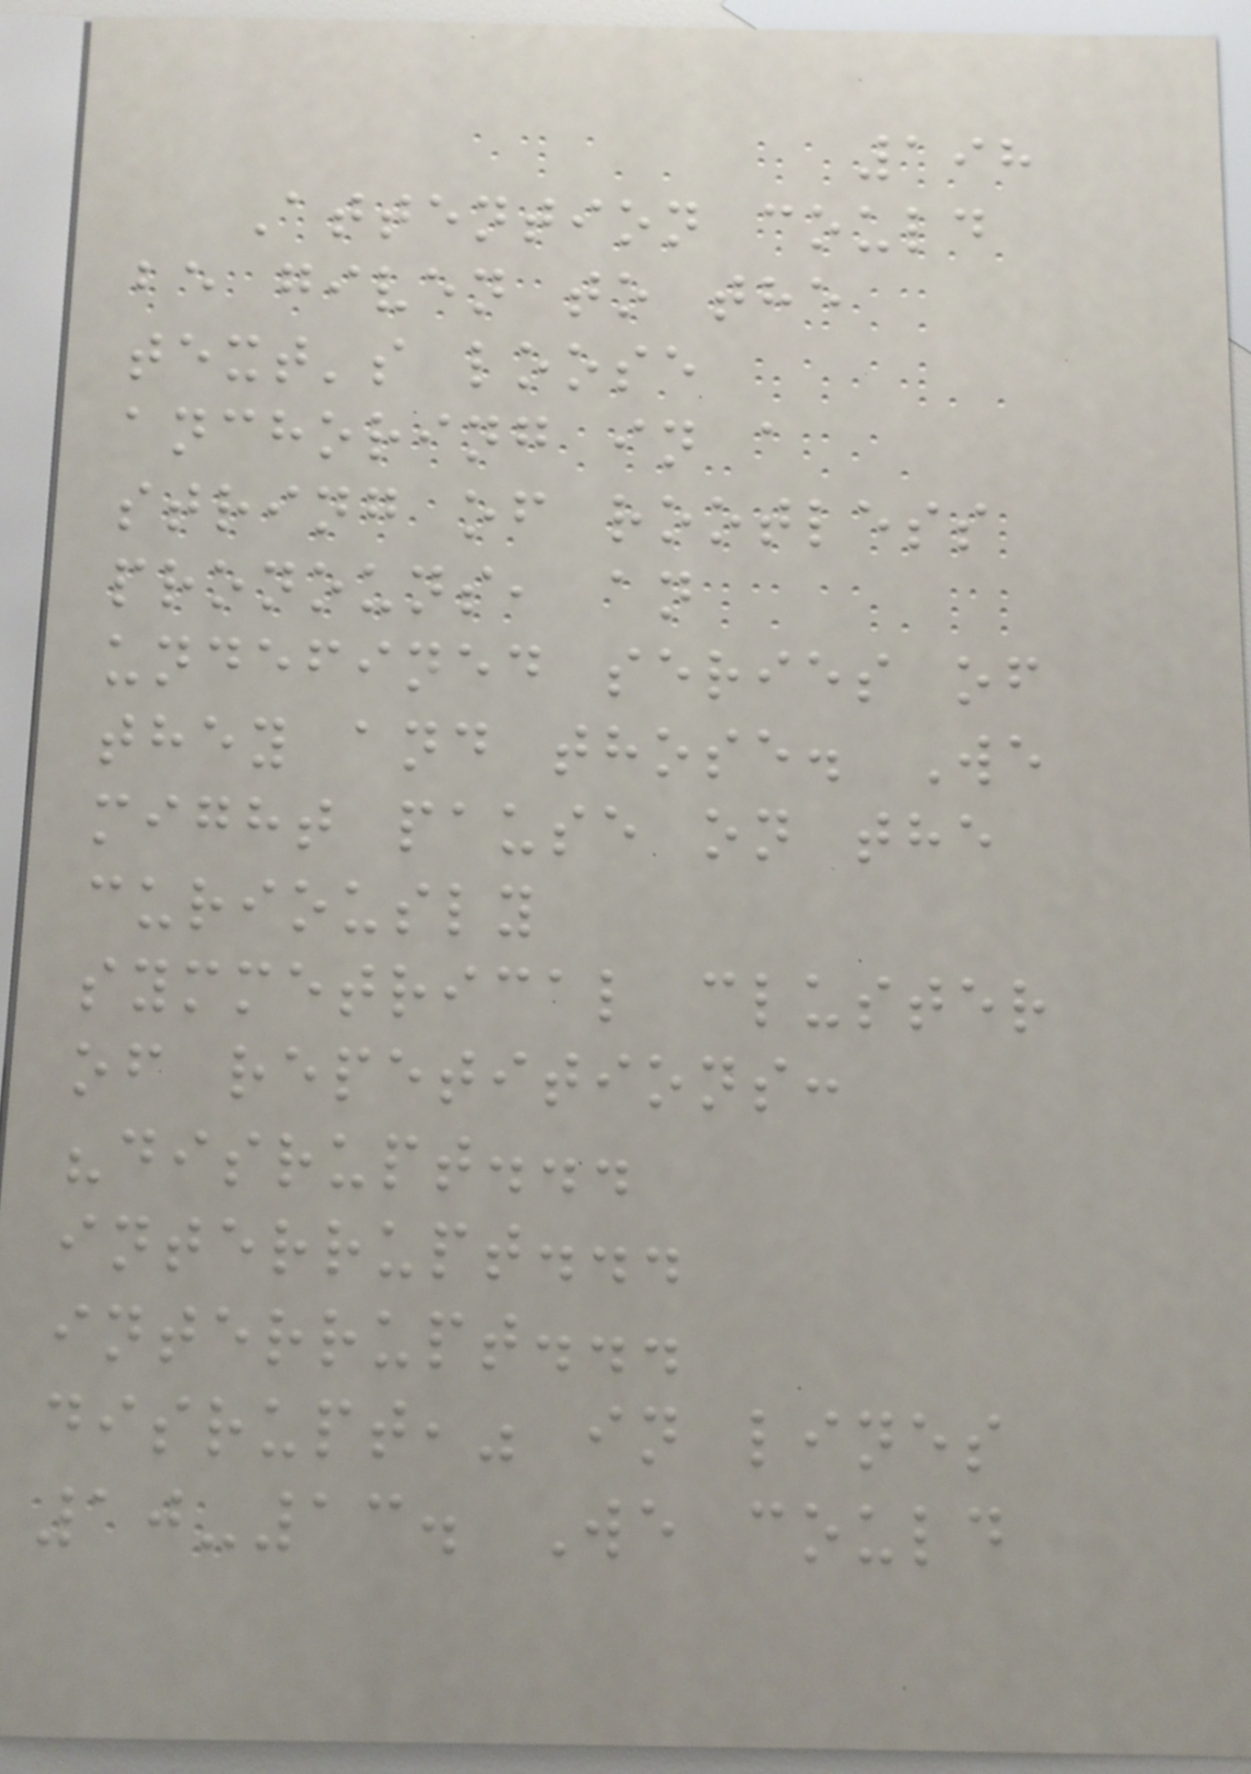198
Attention could
be given to the
text's loose
anchoring in a
string of rootless
pronouns, an
undefined series of
they and those. We
might pause on the
curiously
symmetrical cluster
of repetitions:
"disrupt...
interrupt...
interrupt...
disrupt," in lines
10-13. We could
